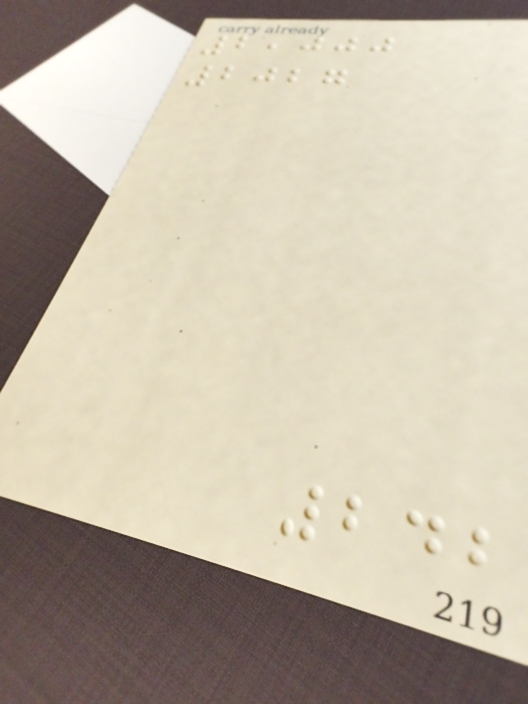2,000
2027
242
